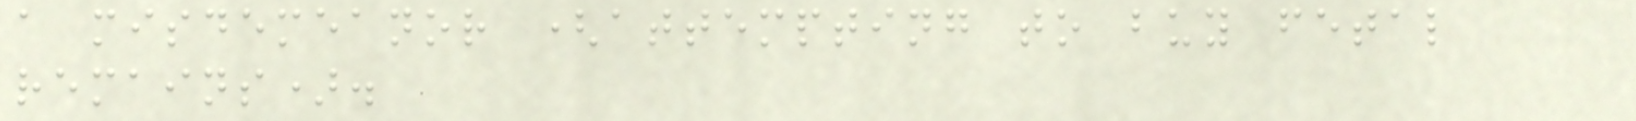a misdemeanor (attempting to buy fetal
remains).
